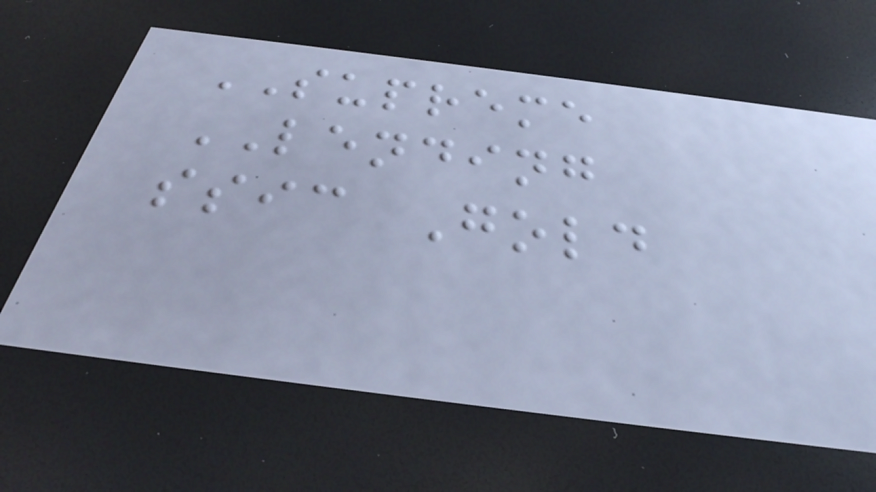SUPREME
LENDING
ssic Gold
